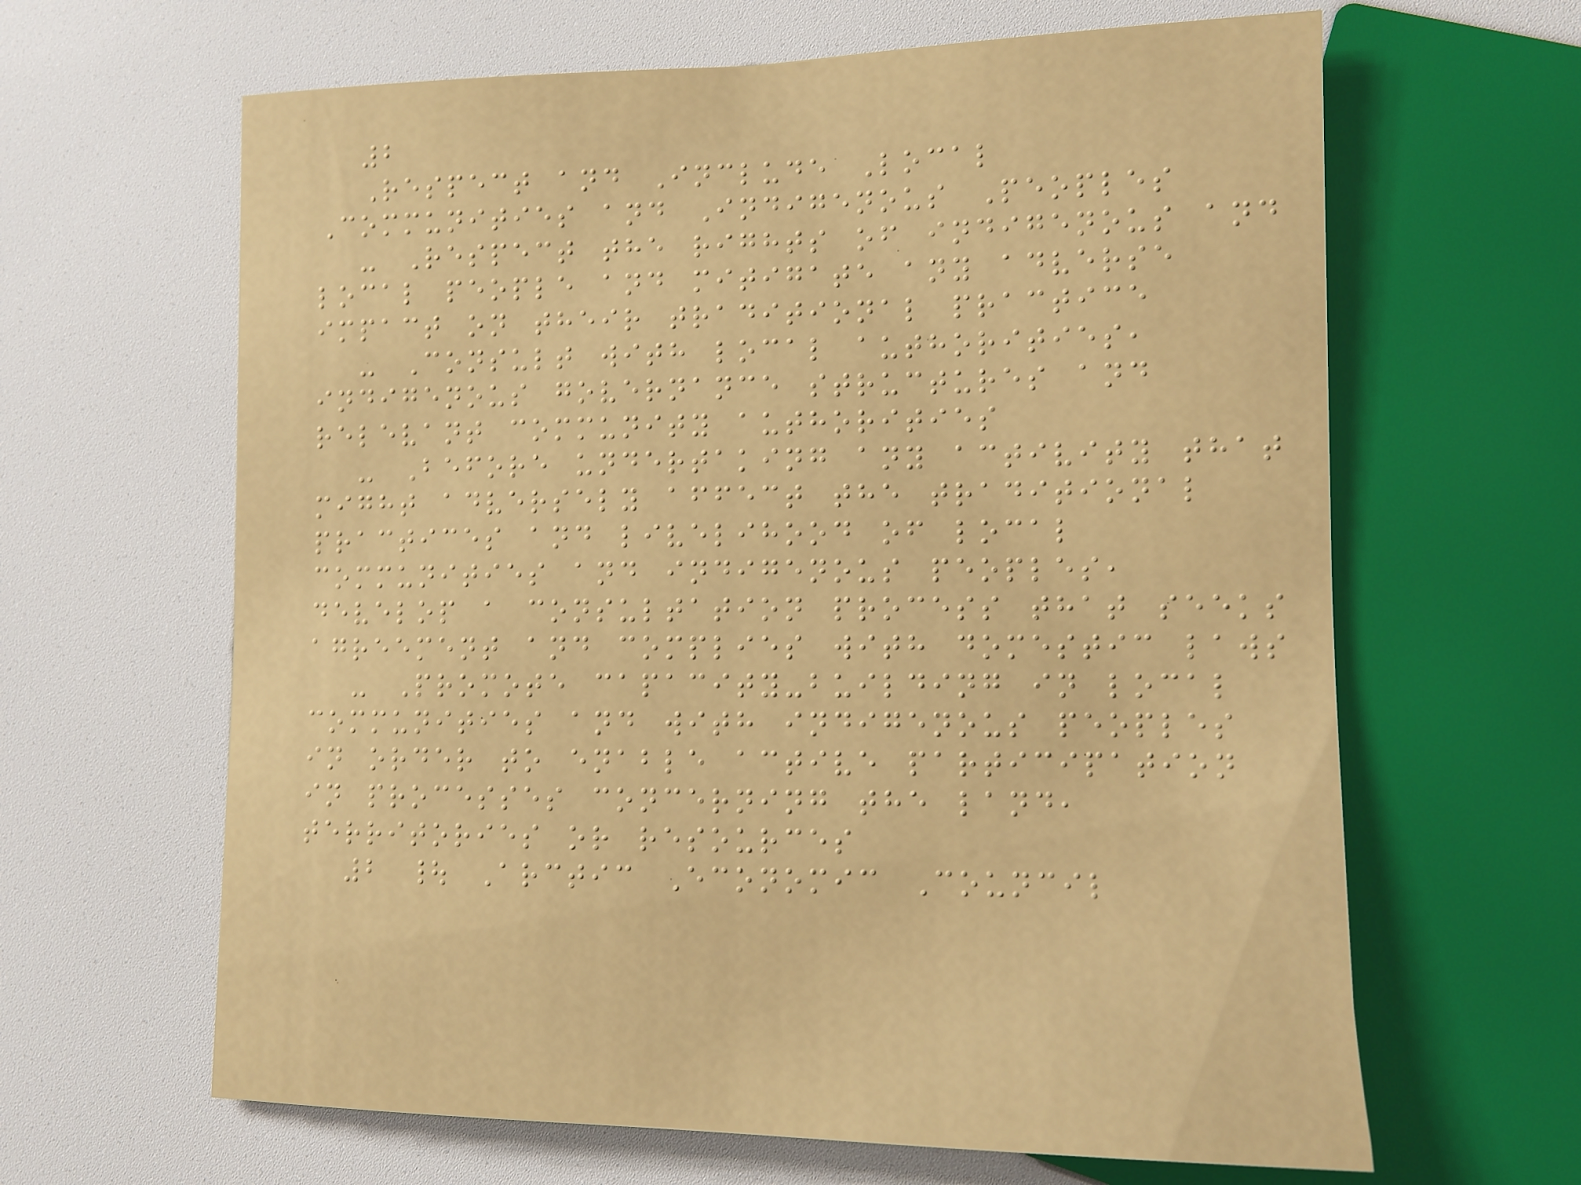2
Respect and Include Local
Communities and Indigenous Peoples
- Respect the rights of indigenous and
local people and mitigate any adverse
impact on their traditional practice
- Consult with local authorities,
indigenous governance structures and
relevant community authorities
- Before undertaking any activity that
might adversely affect the traditional
practices and livelihood of local
communities and indigenous peoples,
develop a consultation process that seeks
agreement and complies with domestic laws
- Promote capacity-building in local
communities and with indigenous peoples
in order to enable active participation
in processes concerning the land,
territories or resources
2 | Arctic Economic Council
